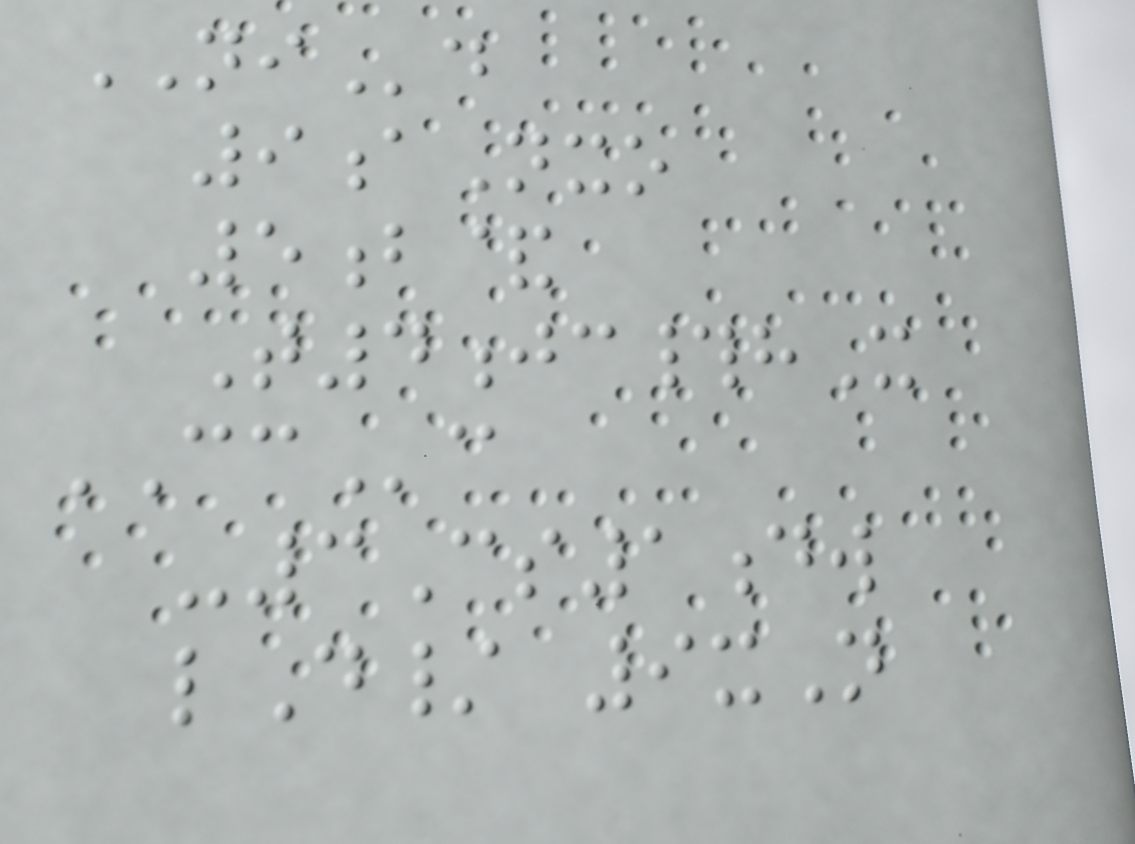NId
9aNxo
5b&
T4jc#hX
CCc
-3Cs1dw
lD/ 9xN
